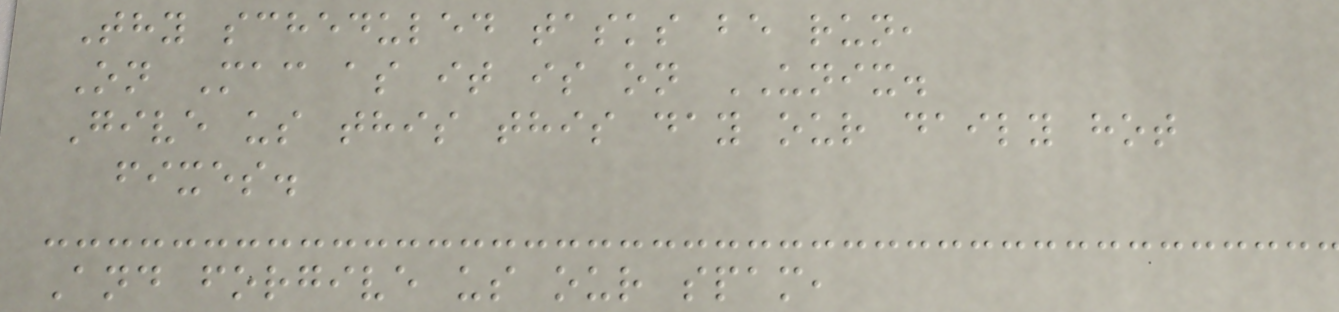Thy scheduled tasks be run,
On Mac as it is on UNIX.
Give us this this day our daily hot
fixes.
And forgive us our spam,
